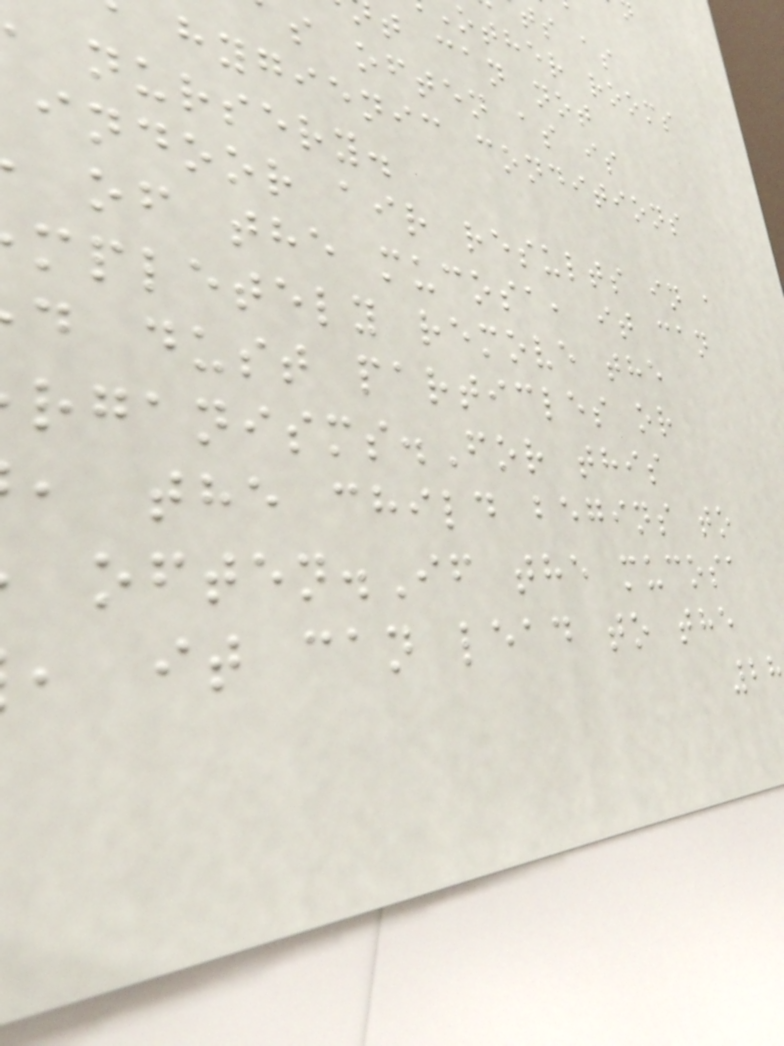other rooms
t can not
s often as is
hygienic conditions
nursery.
indoor air results in a
of the mucosa, it can
mpletely remove the
d dust particles or
rganisms.For this
, the child begins to
often.If the mucosa
, it can lead to the
